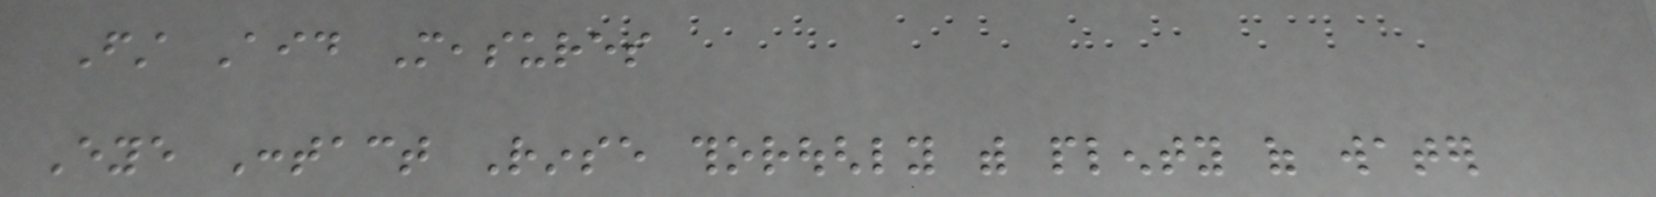First Aid Measures
Eye Contact Rinse thoroughly with plenty of water
